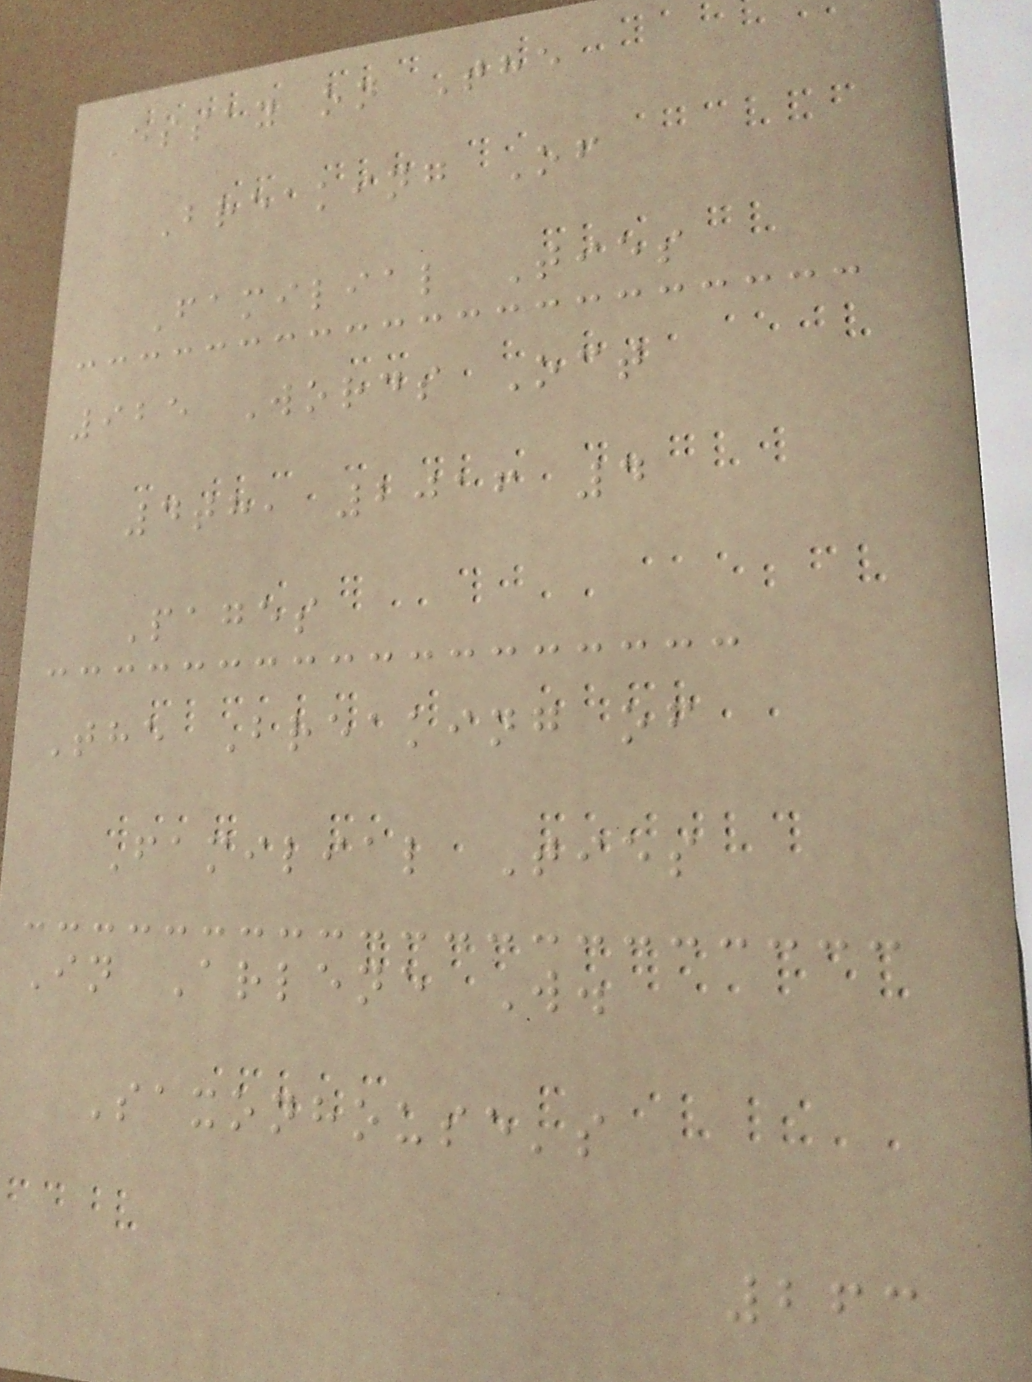Essay on The
Breaking Of
Familial Ties
925 Words Oct
4th, 2016 4
Pages
The Breaking of
Familial Ties
In Arlene W.
Saxonhouse's
263
